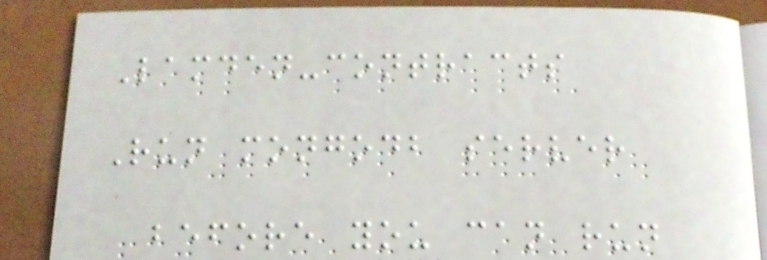Lamden-contracts
Run mongodb server
before you can run
